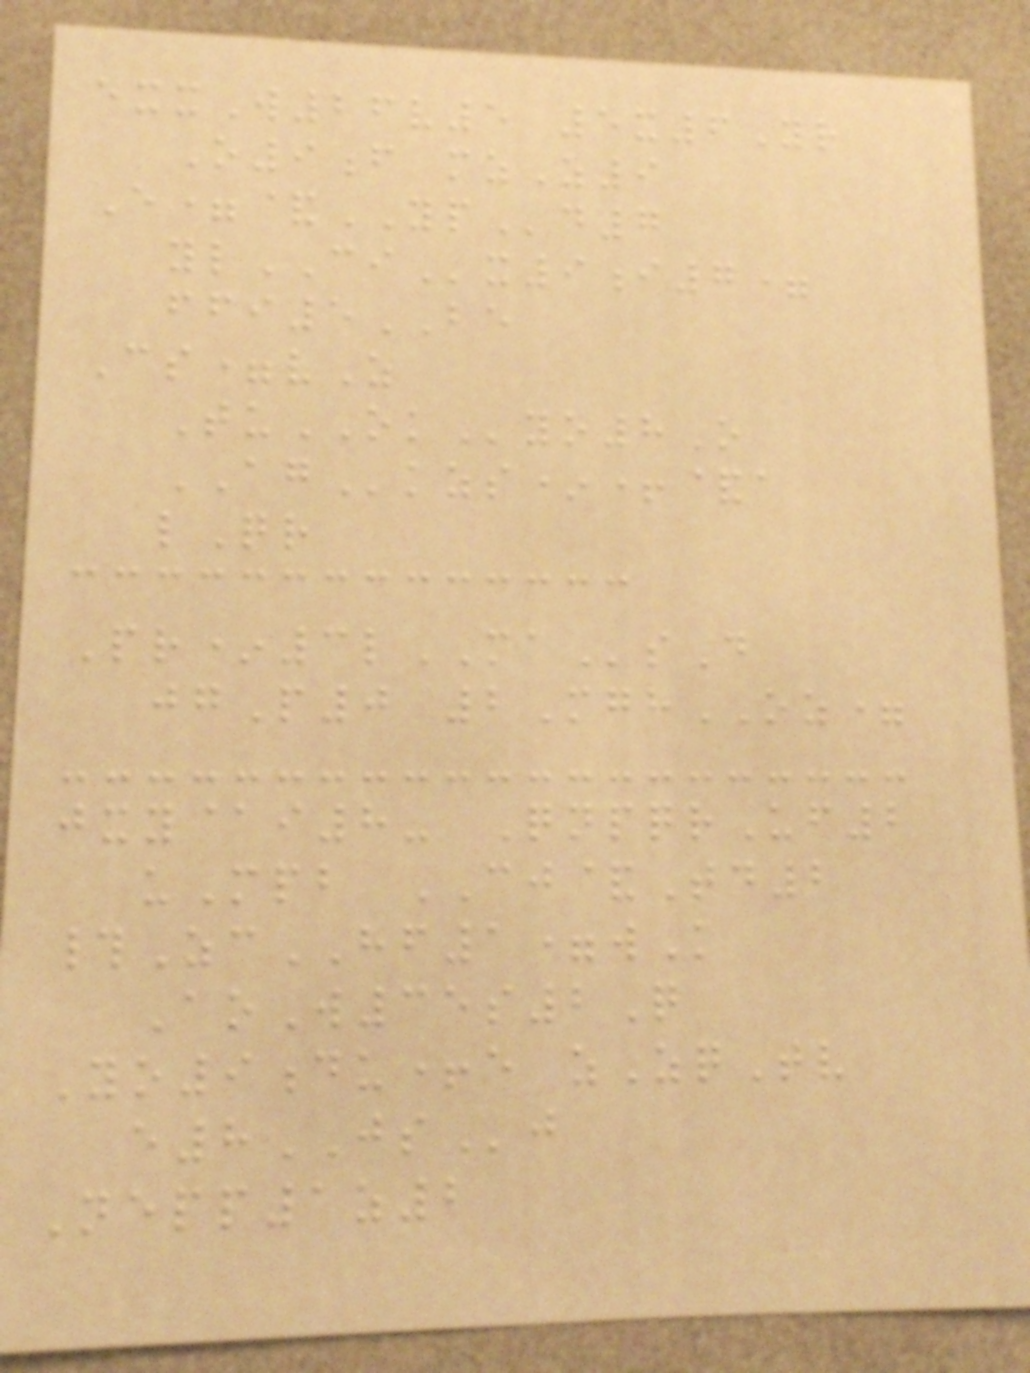exxW26v5 5x6Yr
O9f mzZ9
E=&YPd7
ylCIx9i7=
ffi5BE
Cs=vZ
TuOKyo8O
AGkzs*+&a
lQr
Pr*3lMAsD
jgP0 2MghOZ=
jxy@i8- QnpqrUf2
uMpb CJ&Td2
#ZcHF1=wK
AoW35s2Q
Yo9du+e zZqTv
e8JSj
Nepp1z2
